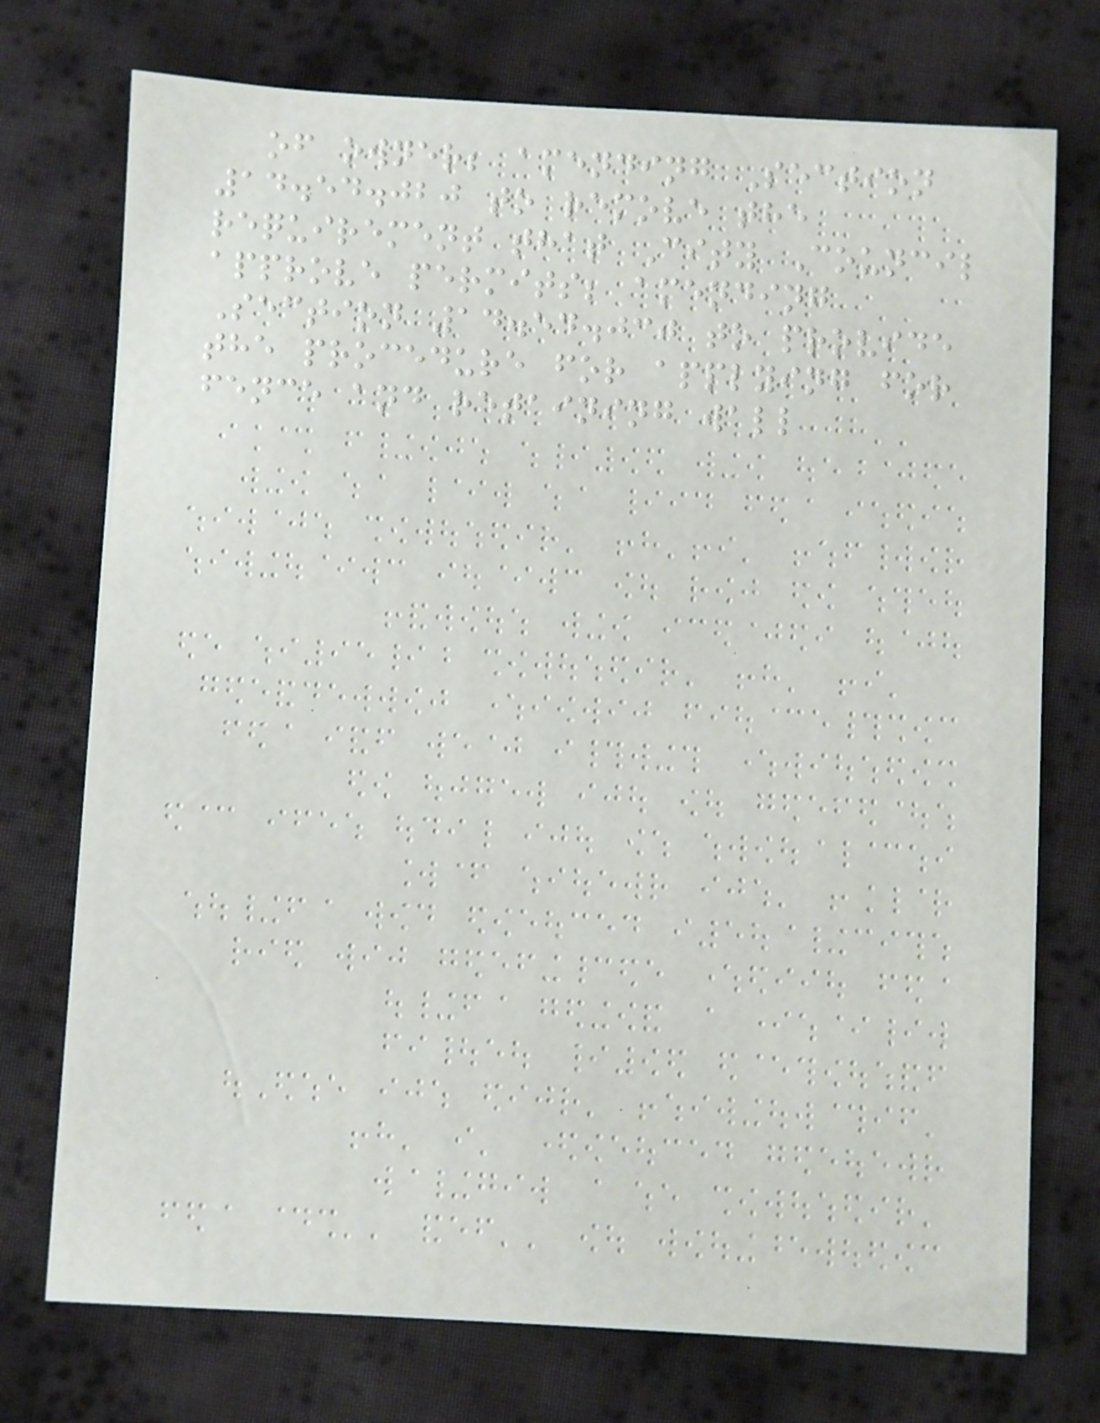of owner; amending Section
14.54.020 to remove the
requirement that City Council
approve permits; amending
Section 14.54.030 to provide
the procedure for applying for
fence and retaining wall
